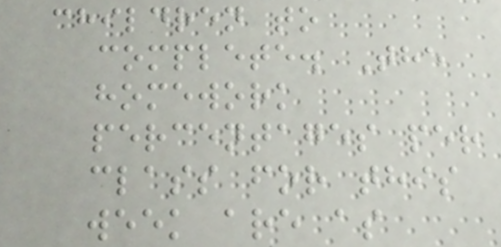children to
complete. The
homework
percentages per
class for this
week are as
